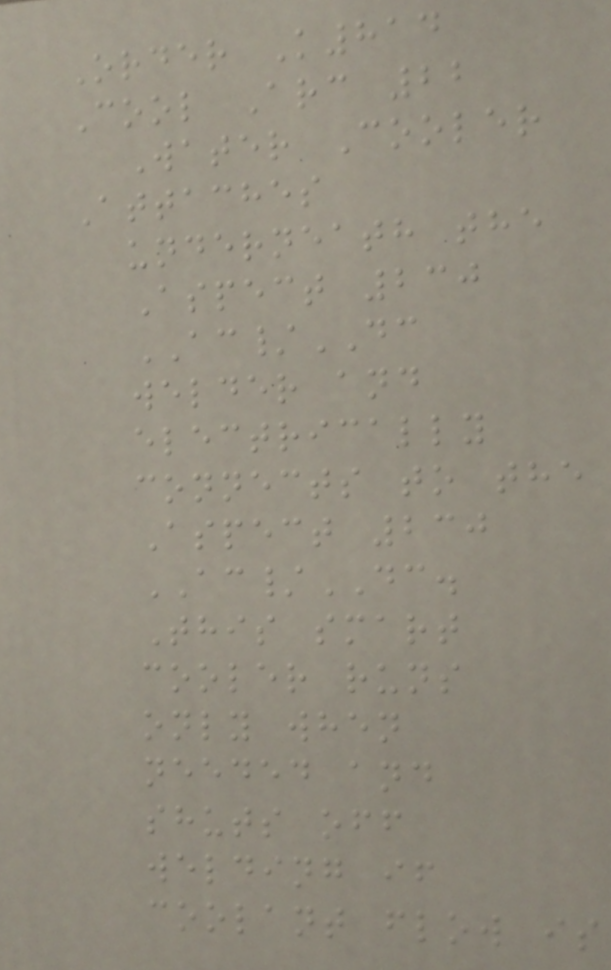Order K814
Cool Arc 22
Water Cooler
Attaches
underneath the
Aspect 230
AC/DC
welder and
electrically
connects to the
Aspect 230
AC/DC.
This smart
cooler runs
only when
needed and
shuts off
welding if
coolant flow is
